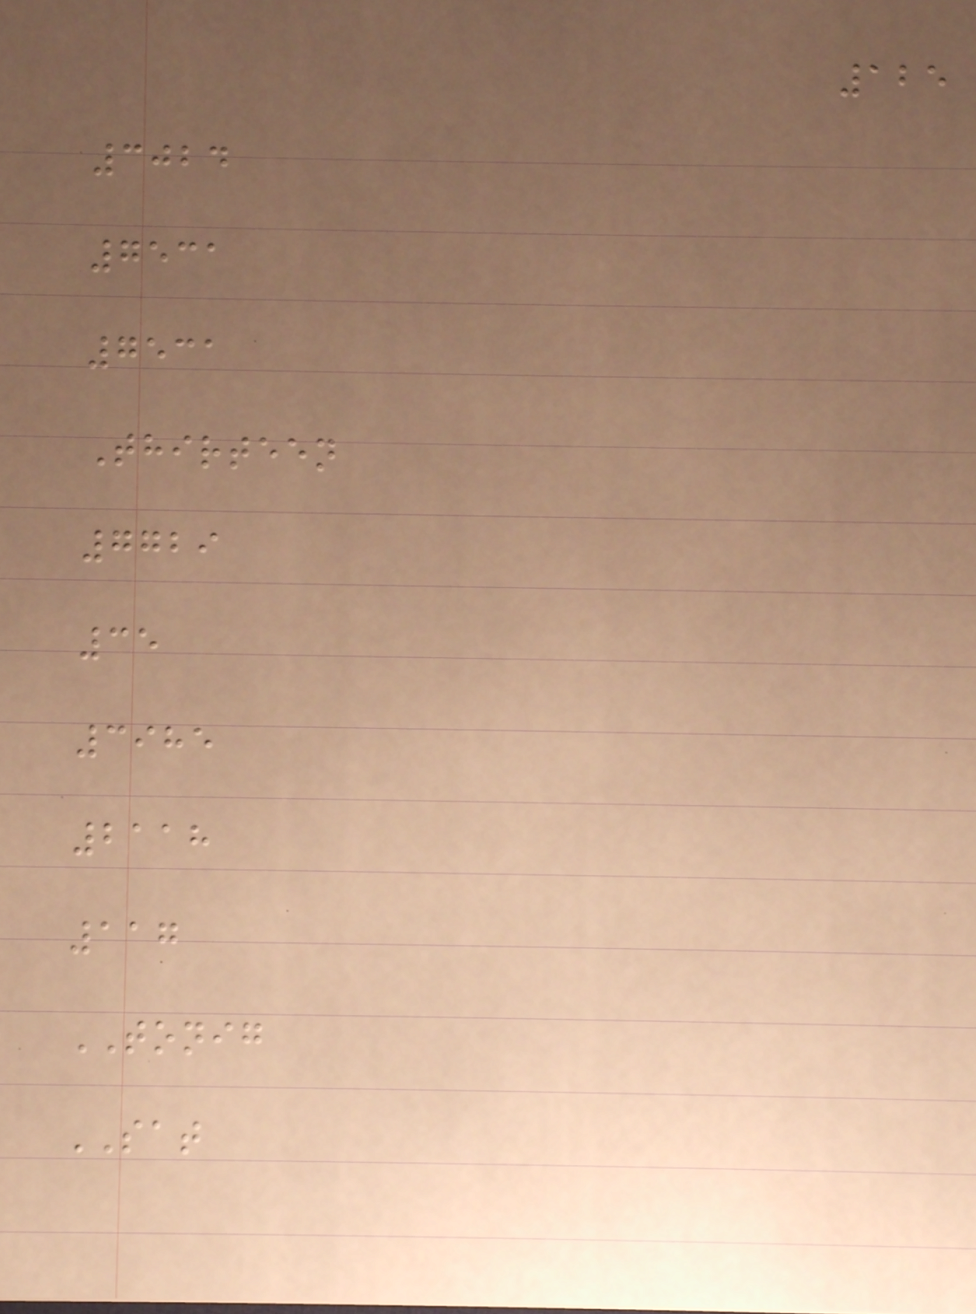125
3024
7531
7531
Thirteen
7729
35
3985
2118
117
TONIG
SAT
